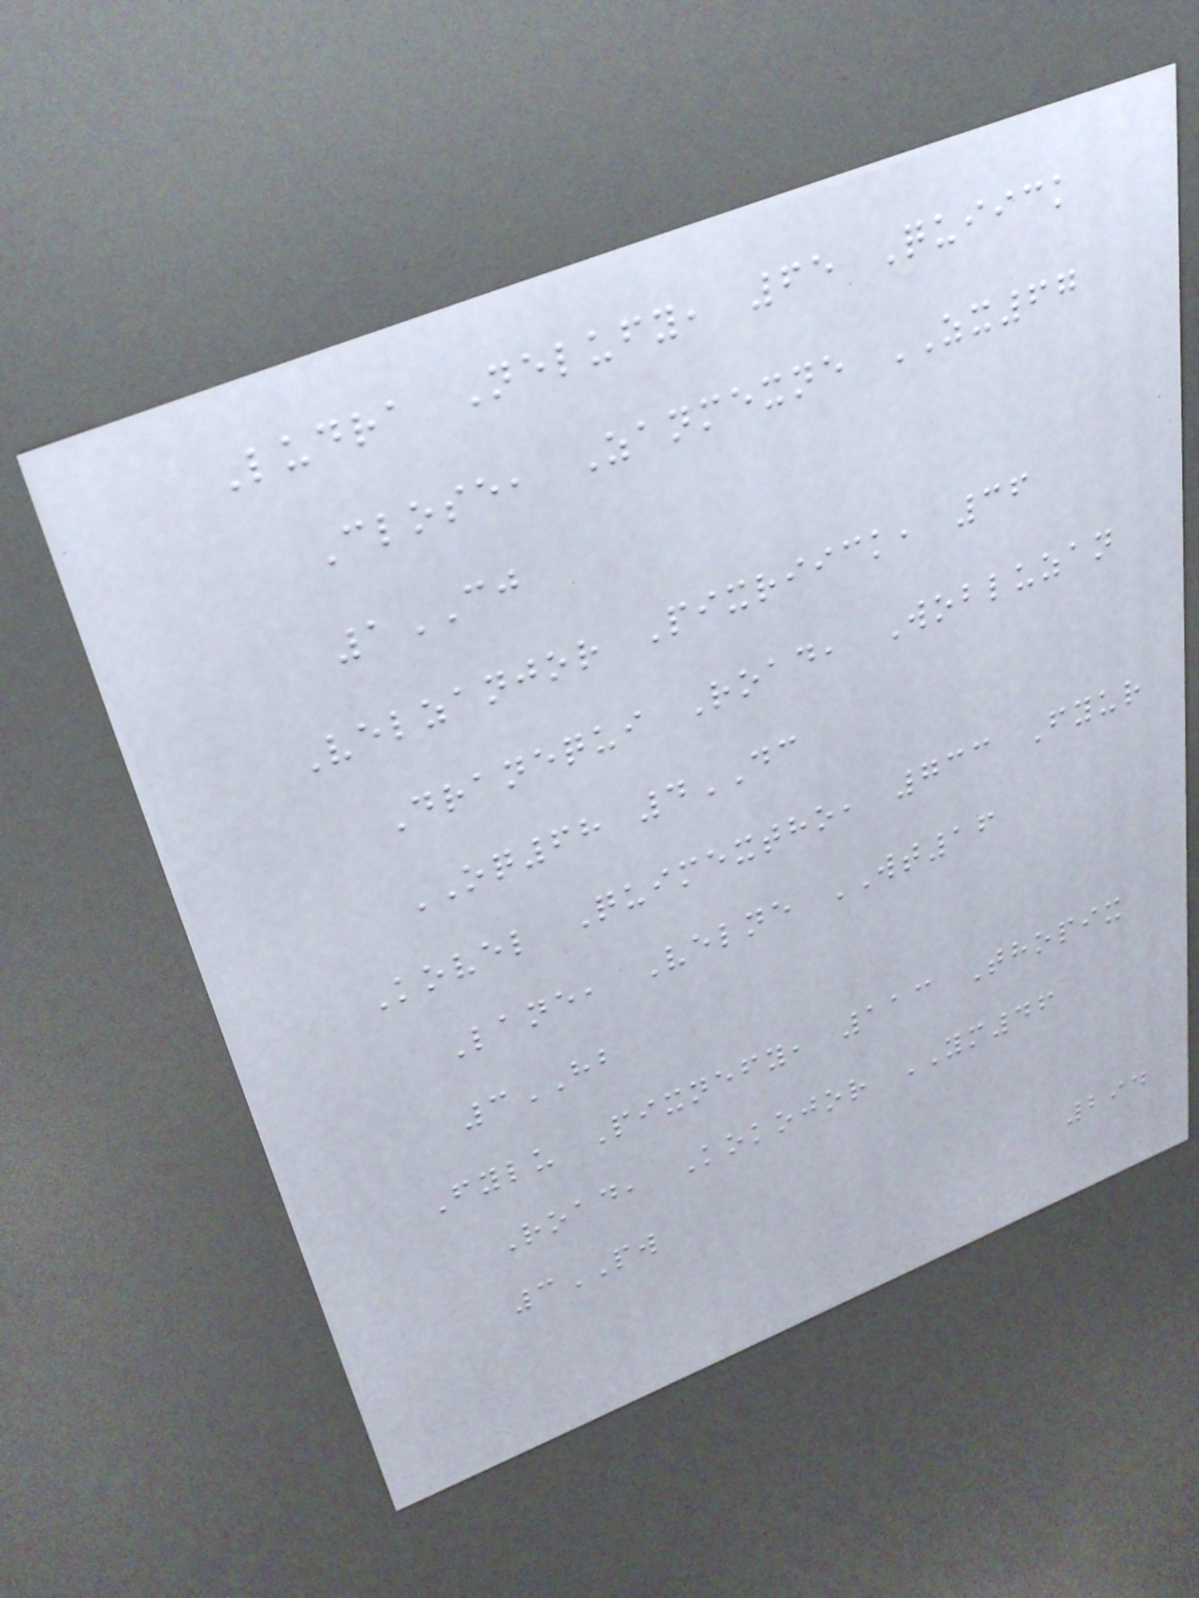Ludra Nelufy, 65 Quiick
Close, Zanmexne ZX67
1CJ
Velzanjor Pixriick, 36
Dranequi Road, Wobluzan
OQ68 4DC
Kovel Quimextho, 733 Fyur
Lane, Velne WT16
3HB
Fylu Pixnefy, 113 Thopix
Road, Kokojor YM46
3PW
294
